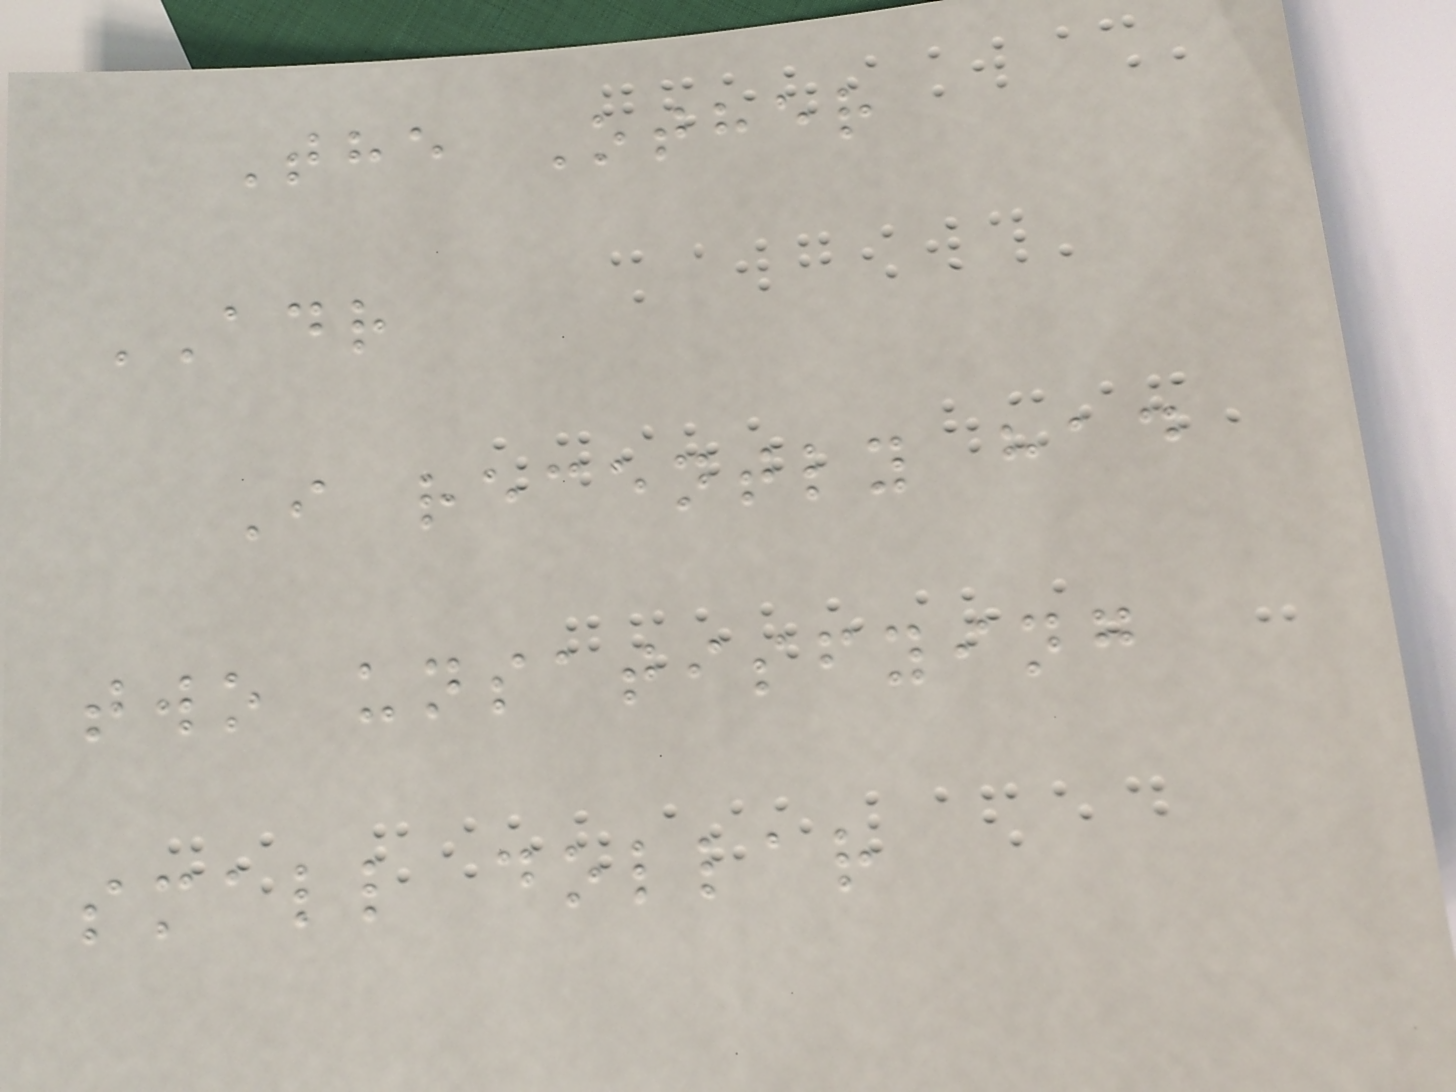The Other
ADR
I recently had
two unsatisfying
small dollar
